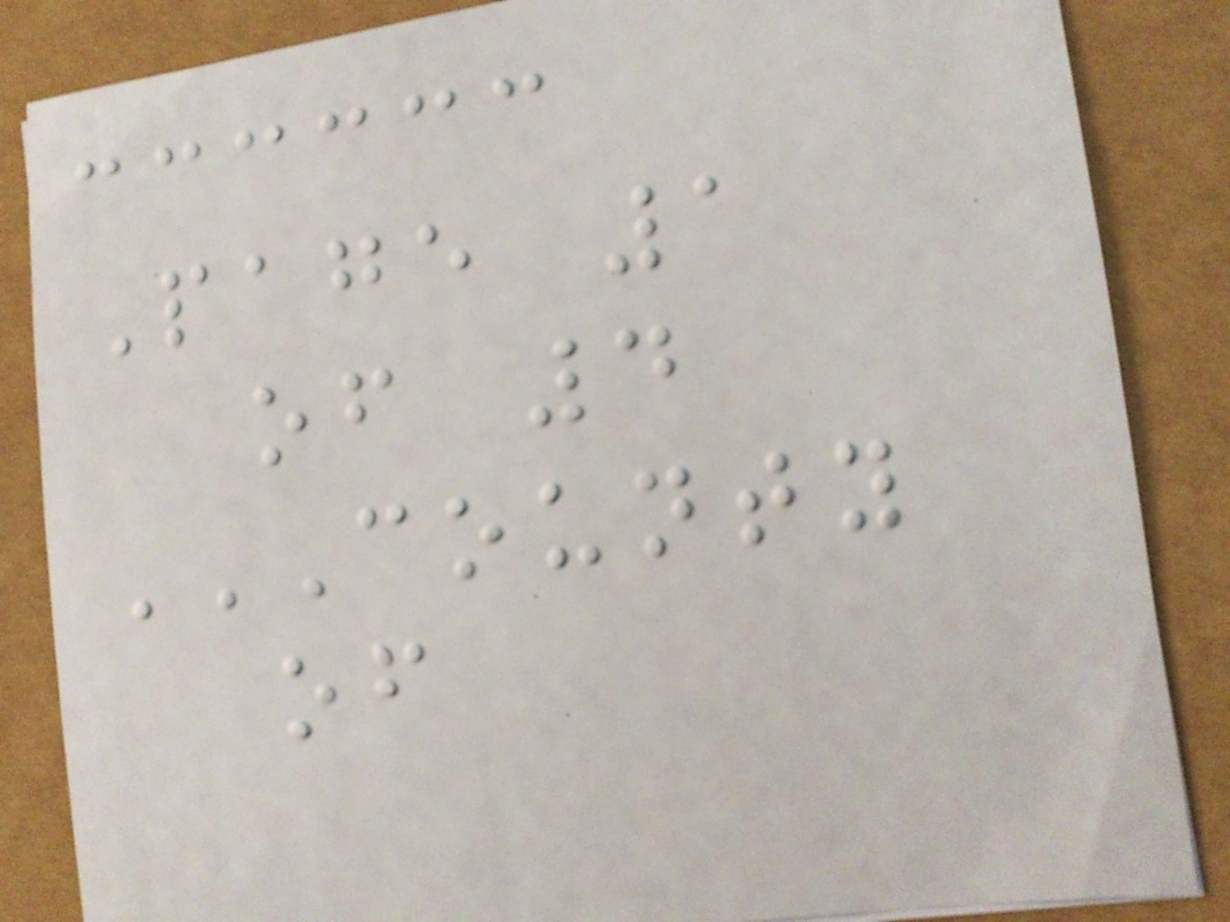Page 1
of 4
COUNTY
OF
